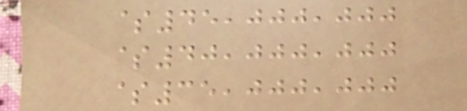$45,000,000
$40,000,000
$35,000,000
